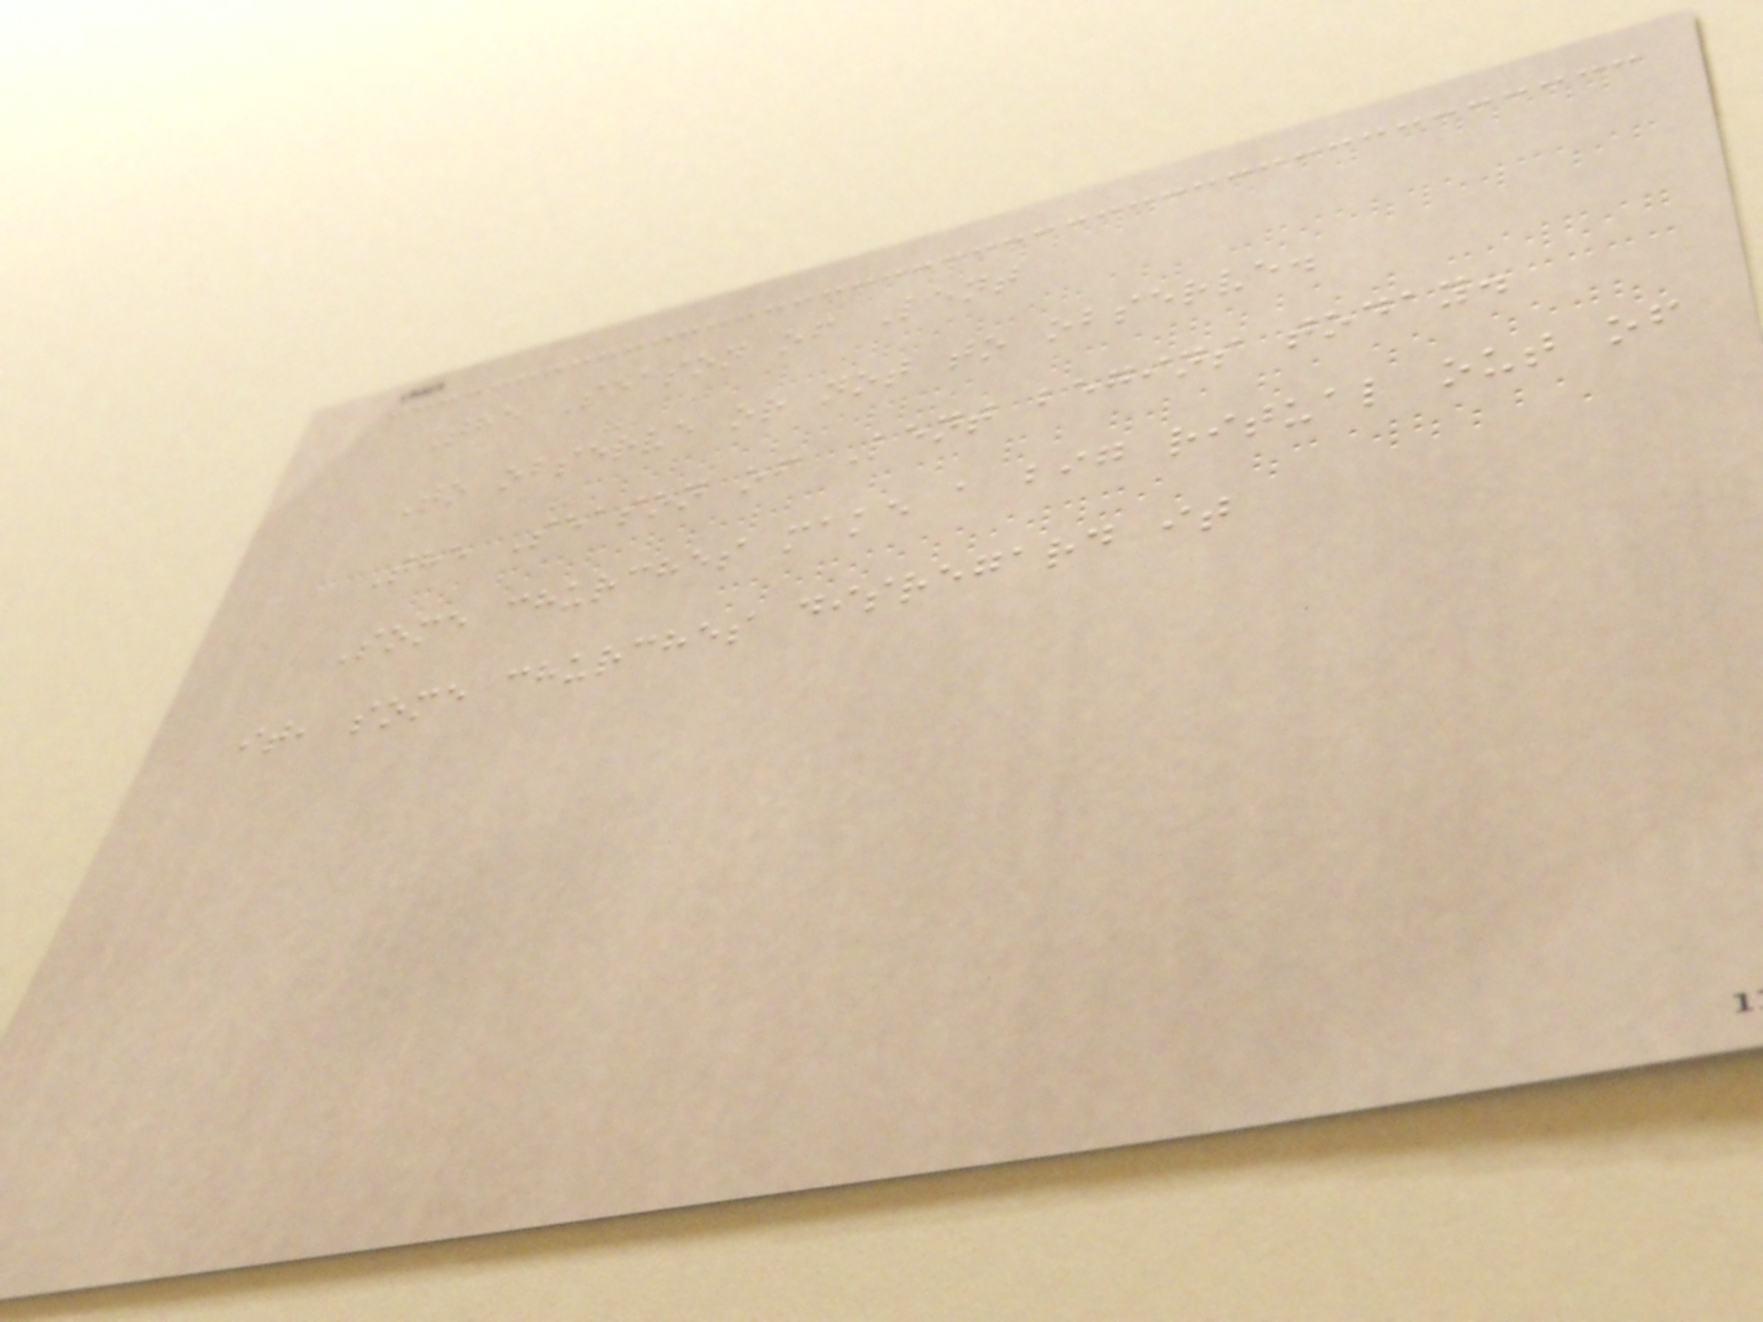The Season of Lent
To observe or not to observe.
The Season of Lent begins today.
Some churches make a big ritual out of
it, some churches disregard it
